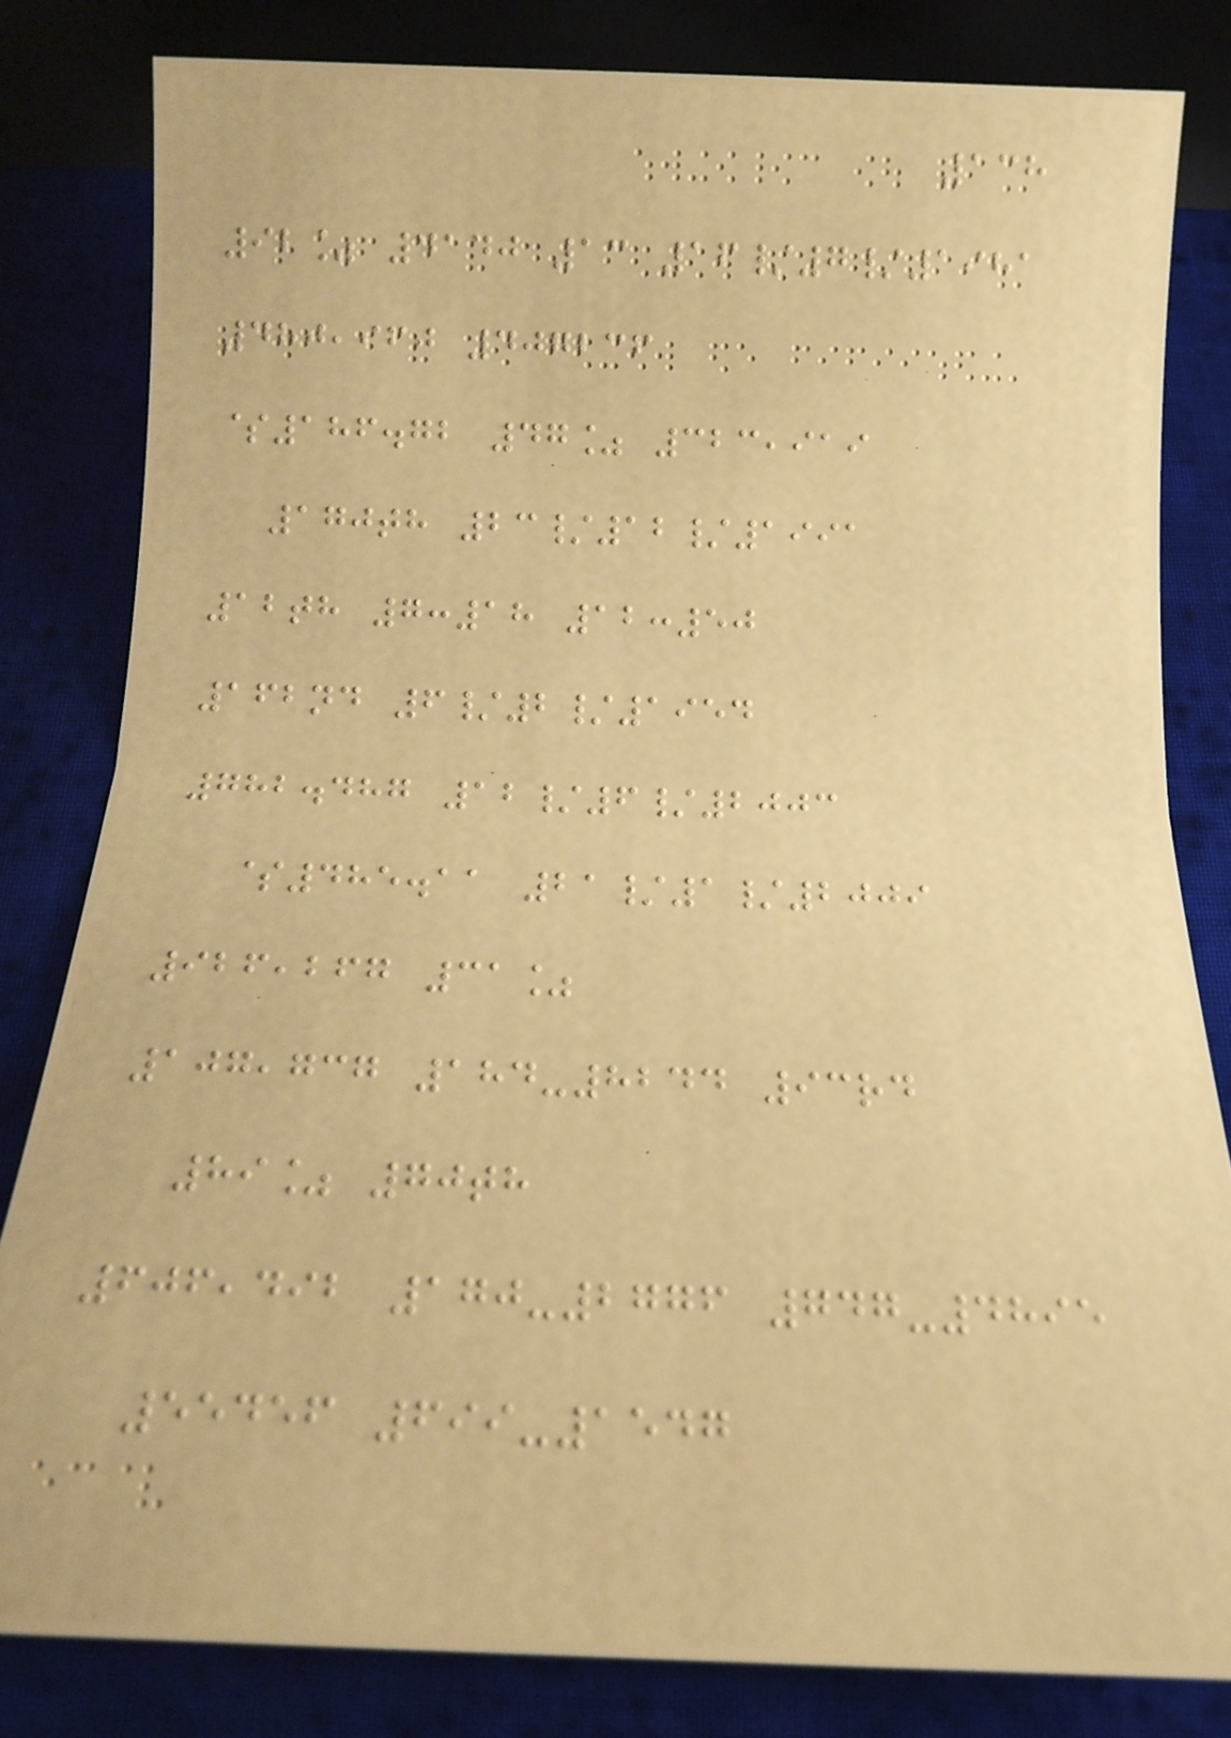138
92% 4140 13 16/7/1981
480,960 407236
$186.72 47% 323,919
170th 23/12/1991
12th 7:18 12:50
162nd 6/2/1954
782.487 12/6/2003
$485.11 21/1/2009
926,267 31%
107,737 184-8244 93rd
89% 70th
606,492 170-2776 747-4895
55456 699-1547
